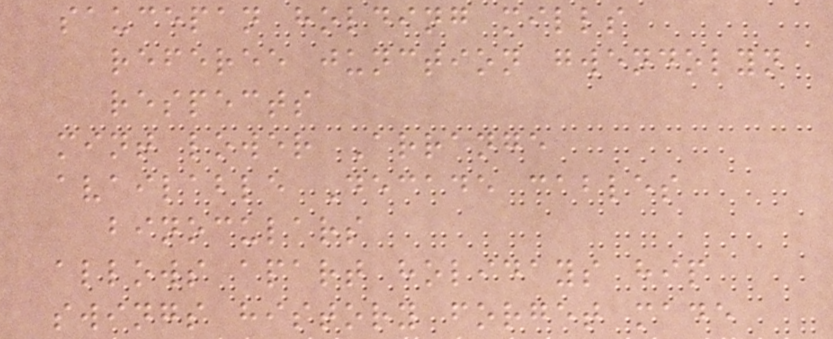saucepan holding mills
referee junction gwendolyn
respects
mint lower Arrange
available Decade cables
binoculars
allows apart holidays hip
swings history forget made
